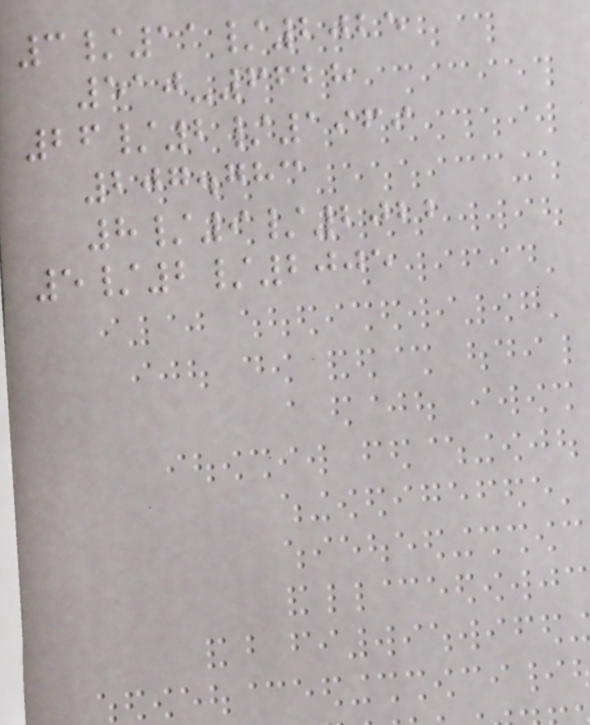3/11/2025
510-6628
26/2/1969
207.783
8/9/2022
5/2/2005
